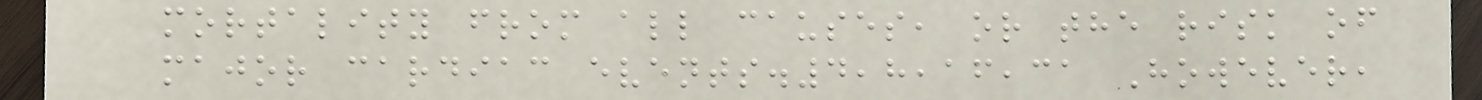mortality from all causes, or the risk of
major cardiac events.4,8,16,31 However,
